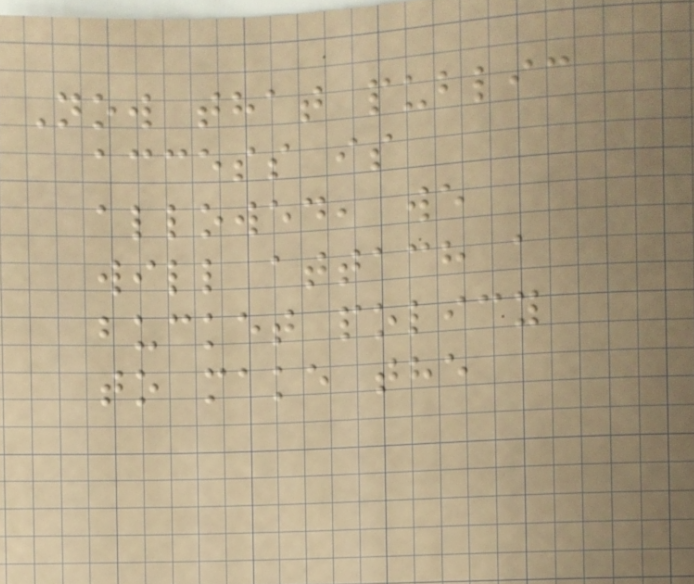Now that public
access is
allowed, we
will attach a
bucket policy
to make the
